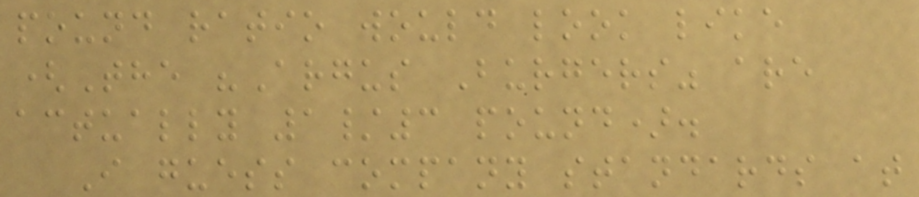pound ratio would look like
(The "Argus Burgers" are
actually 1/3 pound).
I guess company standards at
